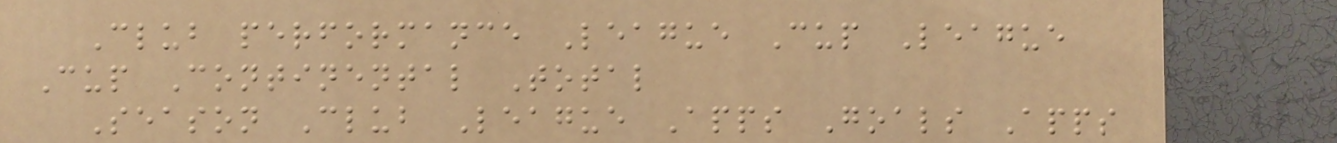Club performance League Cup League
Cup Continental Total
Season Club League Apps Goals Apps
